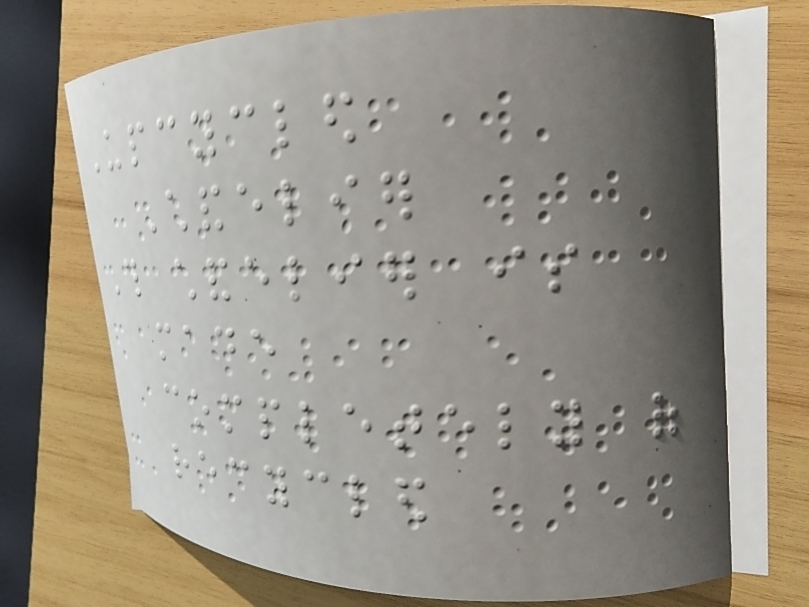Upcycled
Chandelier
This chandelier is
made
completely of
recycled
